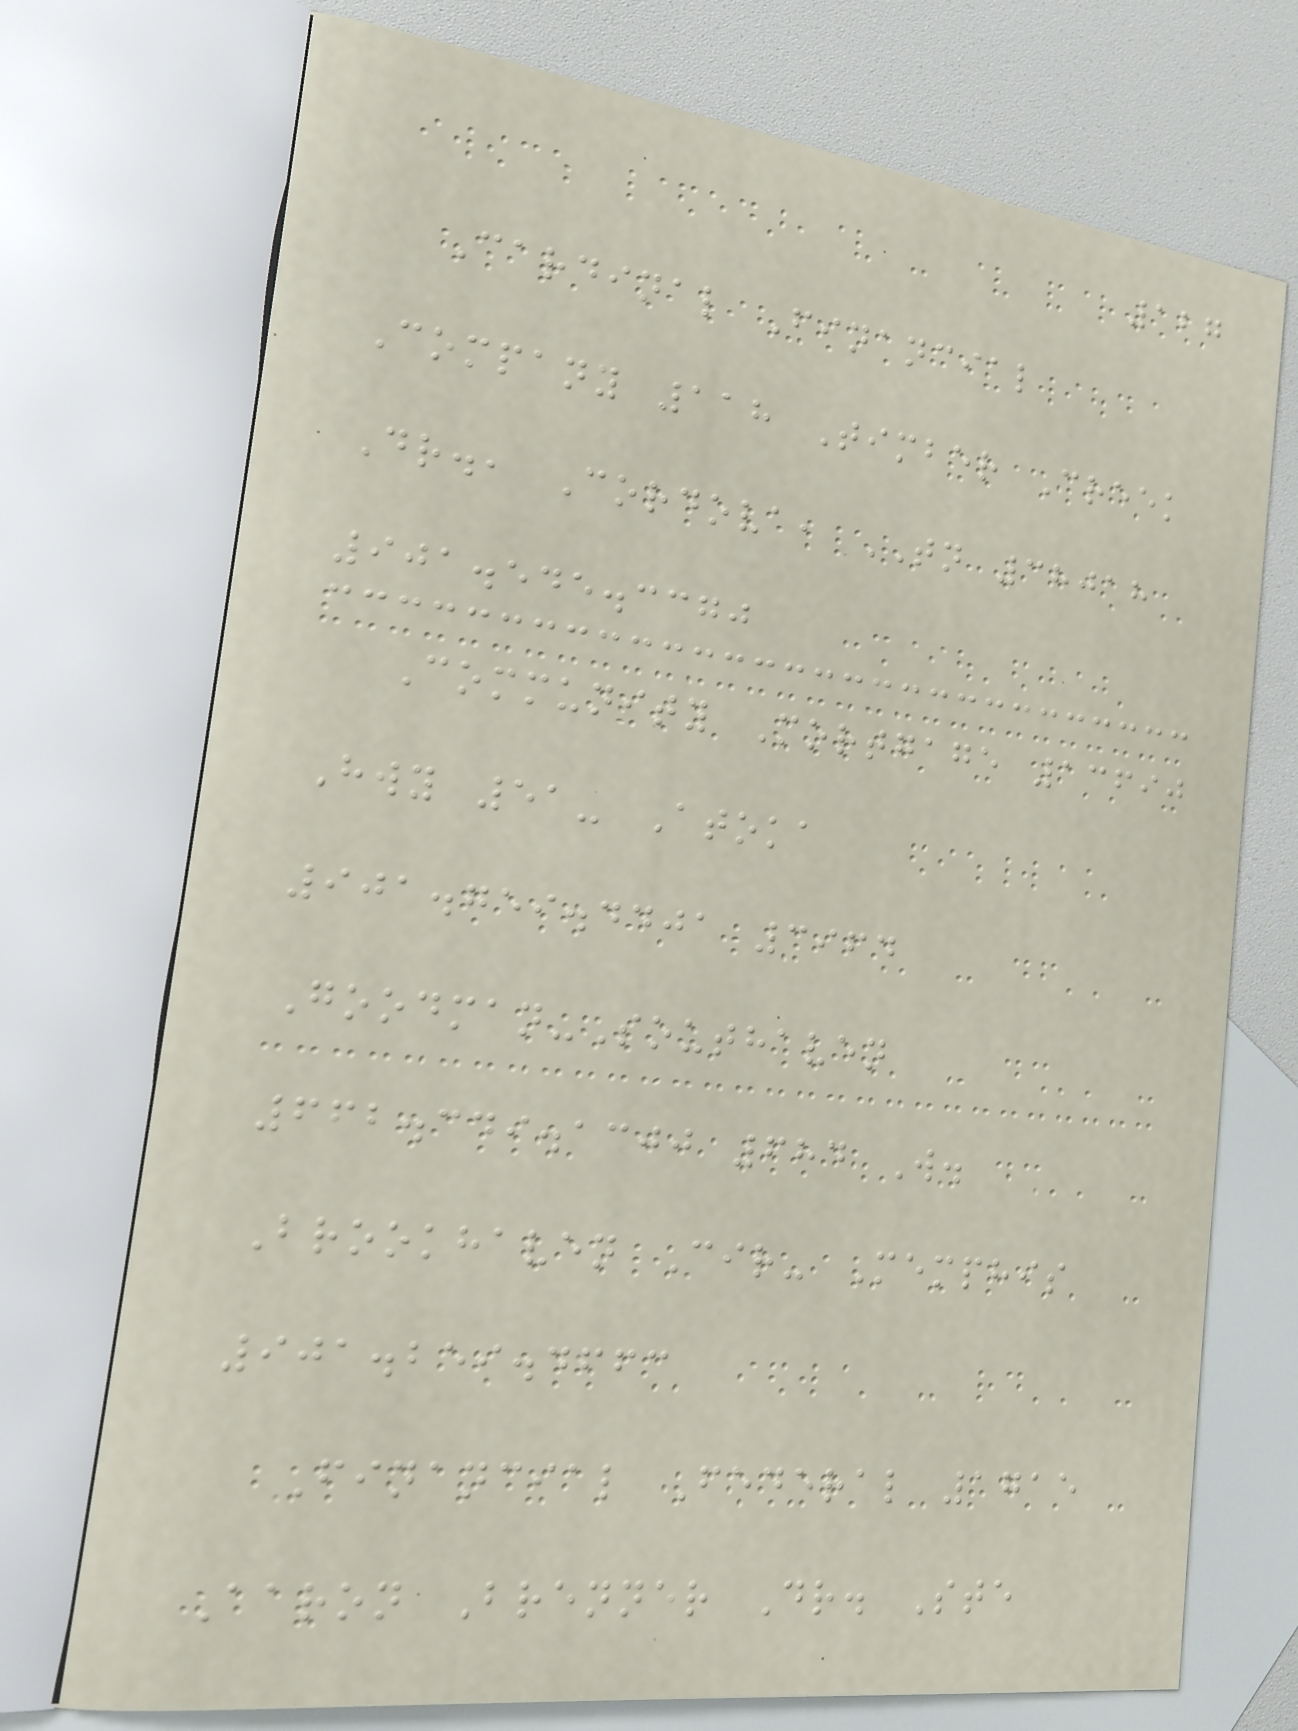127
Cardinal Financial
Company 118 Timber Creek
Dr., Cordova, TN 38018
901.545.3370
Community Mortgage 13690
Hwy 51- Atoka
901.759.4401 3964
Goodman-Southaven
662.349.1300 684 W.
Brookhaven Cir- Memphis
901.259.4663
Financial Federal 1715
Aaron Brenner Dr. Ste
